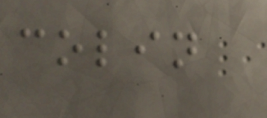colin
